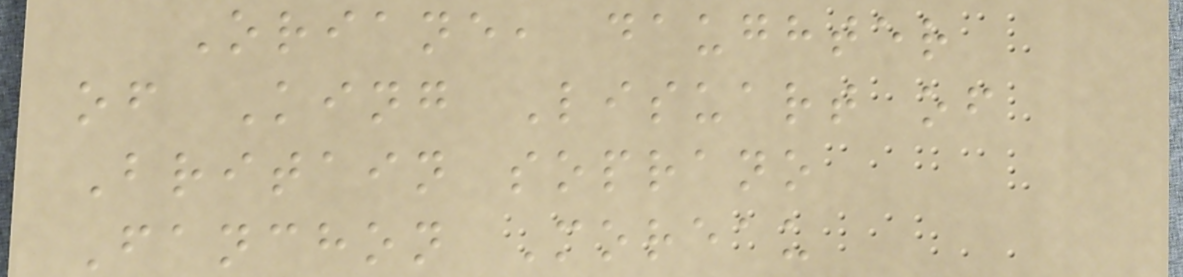Oriane, daughter
of King Lisuart of
Britain soprano
Fanchon Moreau
